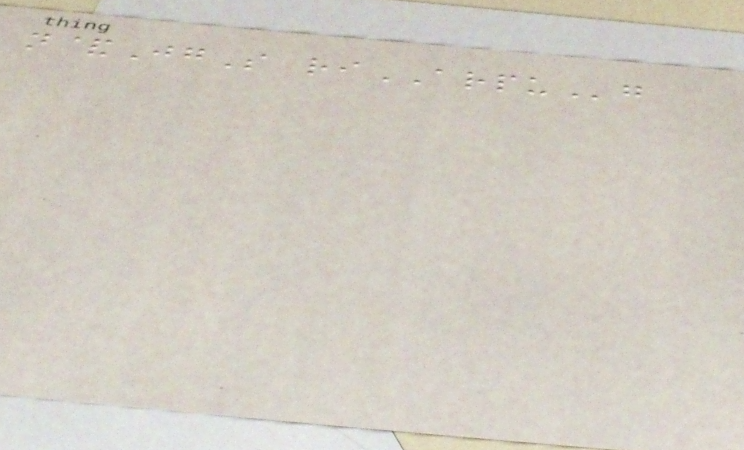n&JgS riARPUg
